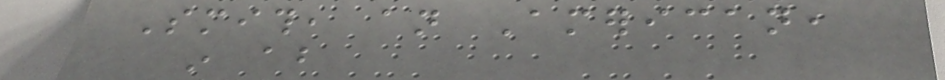Smith, an American,
in about
